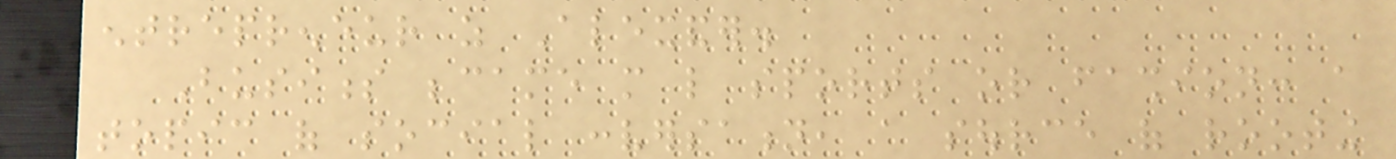entrepreneur as Alexander.
Business became more like sports or fashion: a
topic of social conversation, a source of rooting
